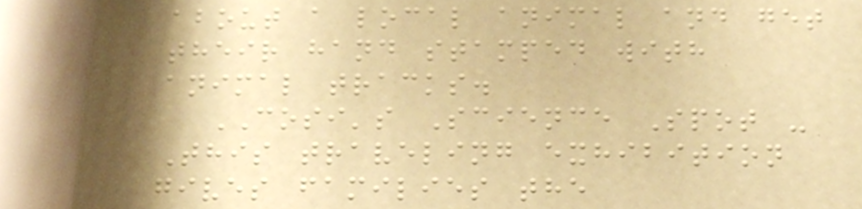about a local animal and get
their hand stamped with
animal tracks.
COSI's Science Spot -
This traveling exhibition
gives families the
